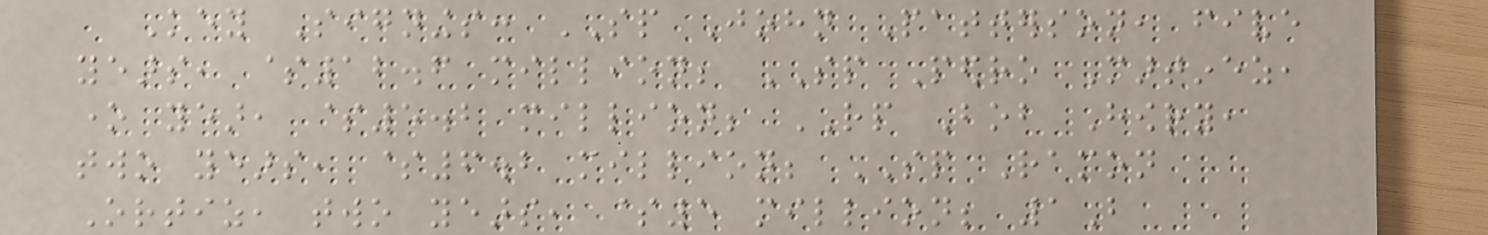Key Signings: SP John Patterson, five
years, $12.6 million; SP Pedro Martinez,
one year, $5.2 million; RP Bob Howry,
two years, $6.2 million; SP Ramon
Ortiz, two years, $5 million; 1B
